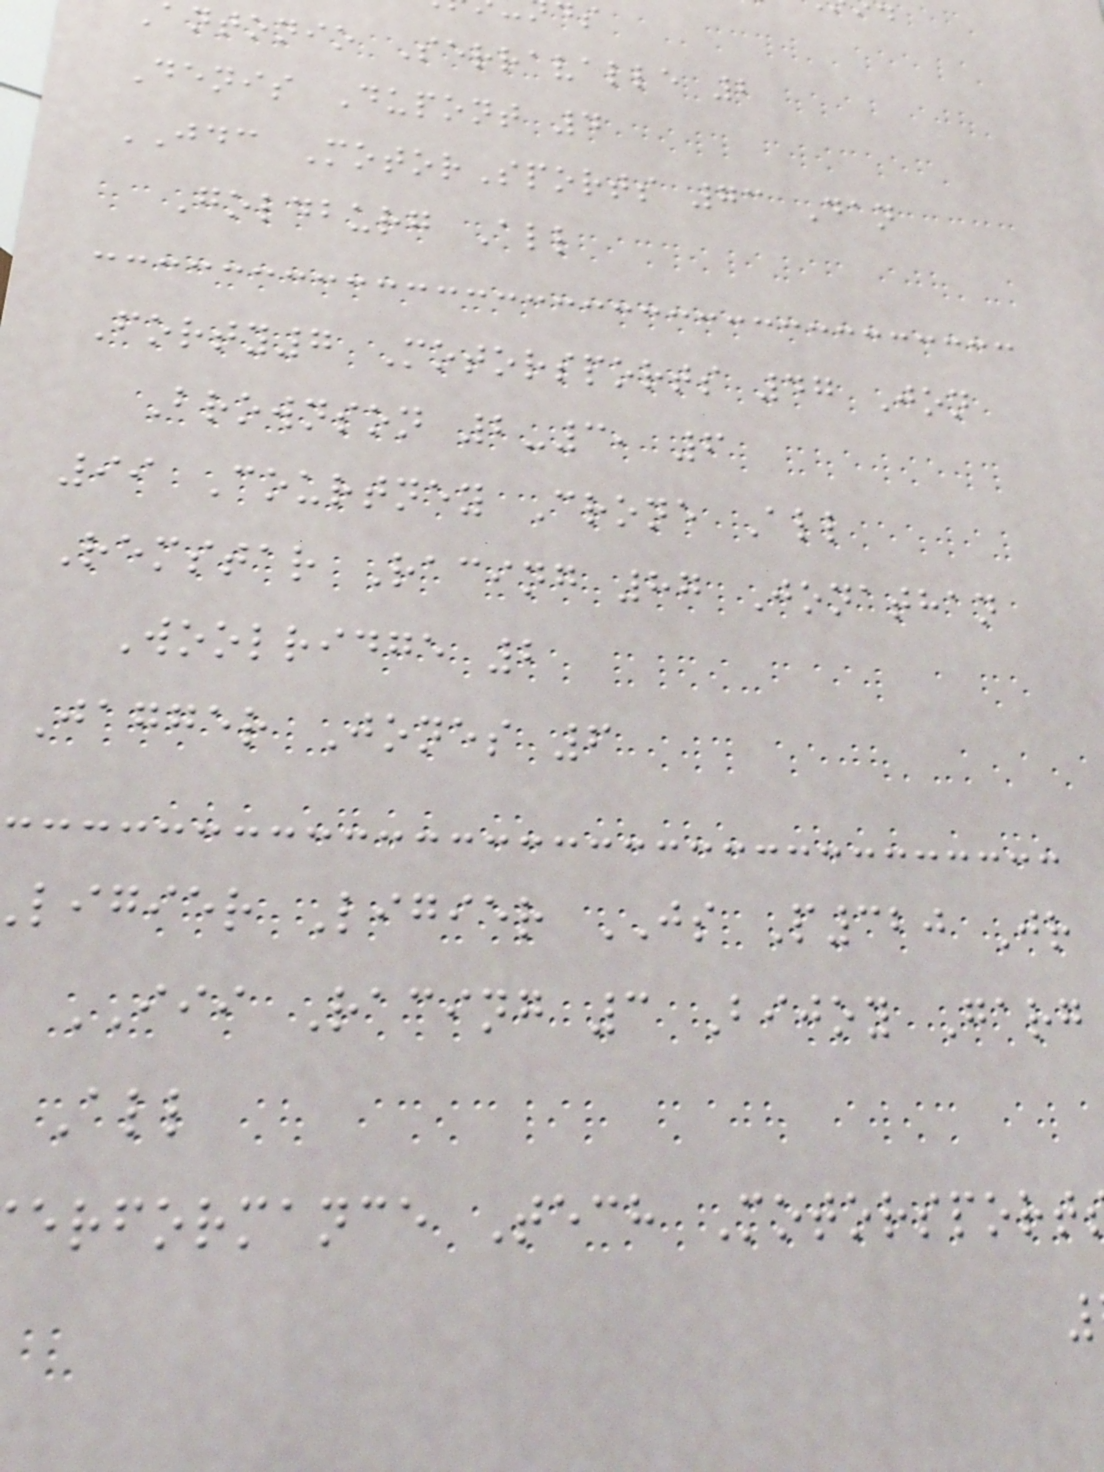antonio Serravalle 2
Denis Dupont 4
JDC MotorSports 73 Dan
Goldburg All
Forty7 Motorsports 47 Jon
Brownson 2-3, 6
99 Courtney Crone All
Remstar Racing 87 Jonathan
Woolridge 2
Jagger Jones 6
ligier Ligier JS P320 Jr
III Racing 3 Bijoy Garg
All
erformance Tech Motorsport
